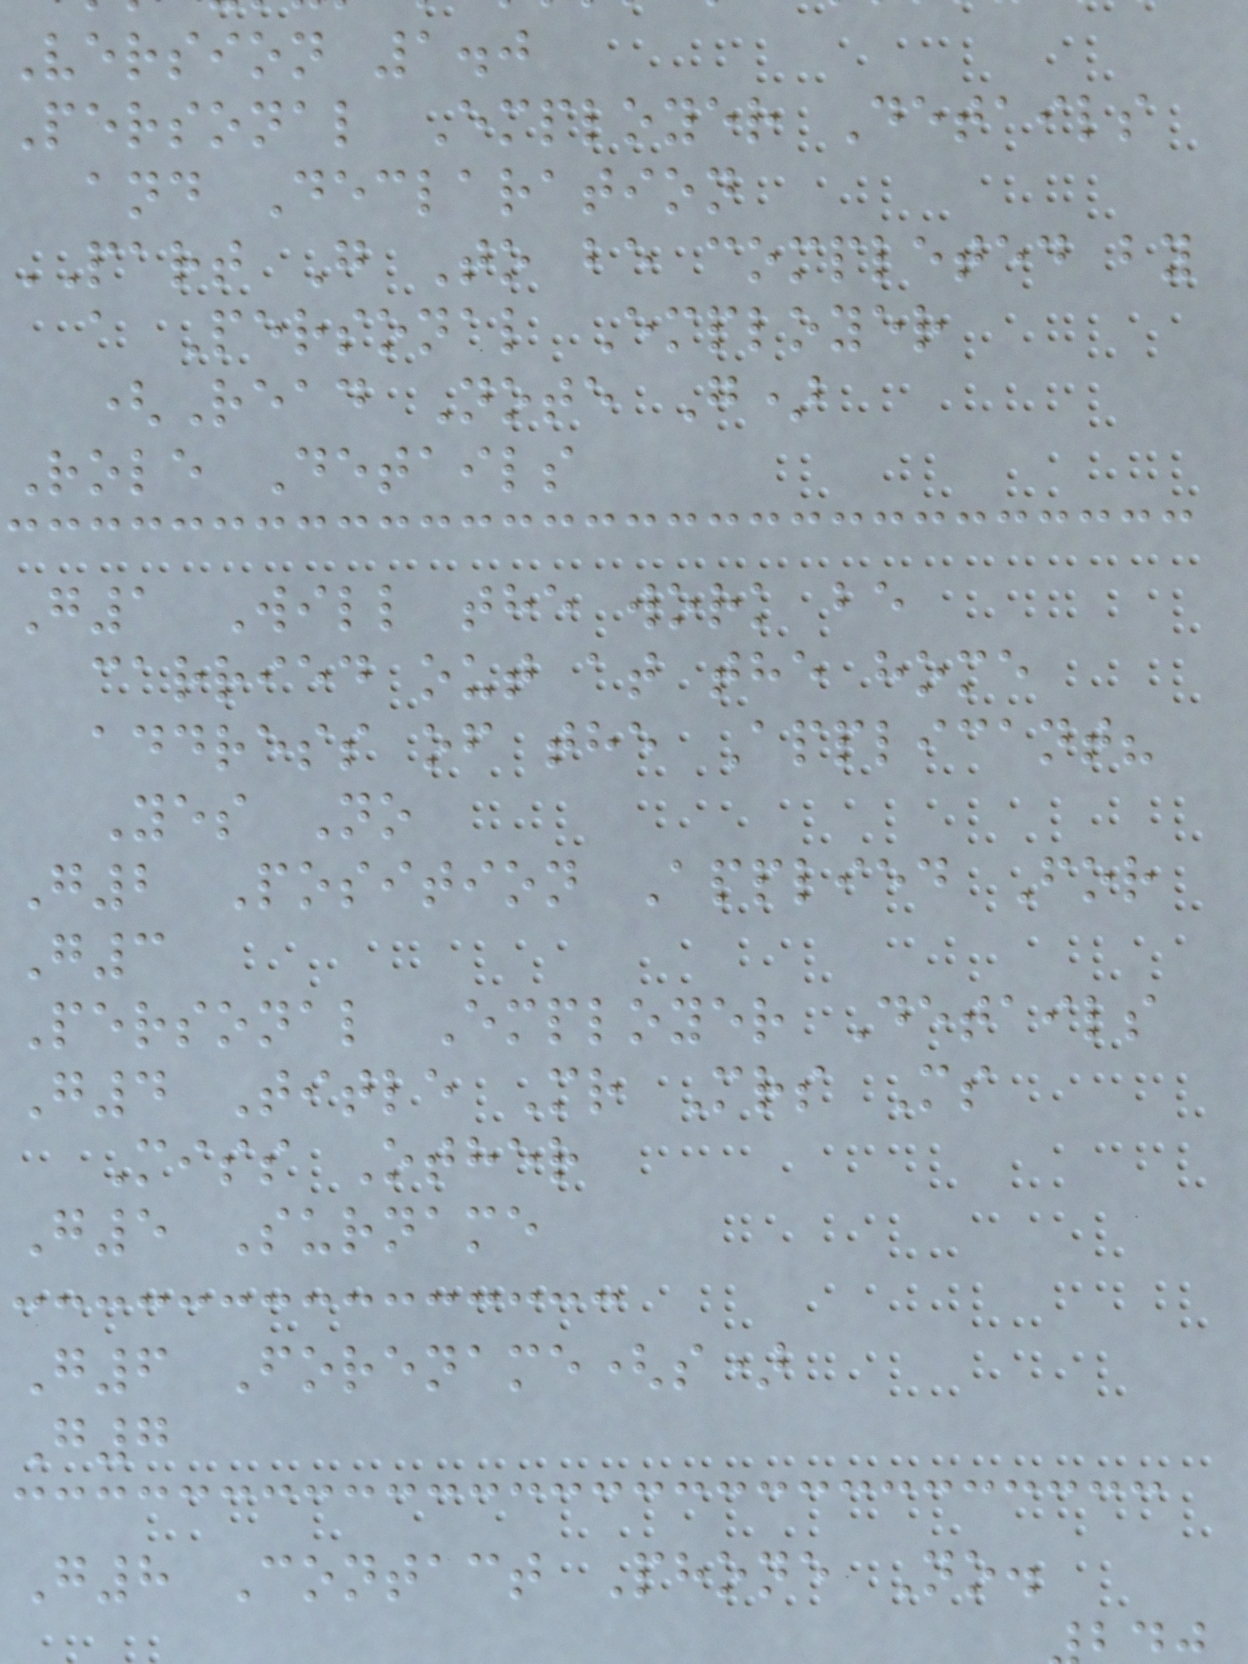Version 1.0
Personal Employer Details
and Declaration
PART G To be completed by
a Personal Employer
(Read Note G)
Role Details
G1 Will the work be
carried out at the home
address of the Applicant?
Yes No
G2 Position Applied For
G3
Personal Employer Details
G4 Title Mr Mrs Ms
Miss Other
G5 Surname
G6 Forename(s)
G7
G8 Contact Phone No.
